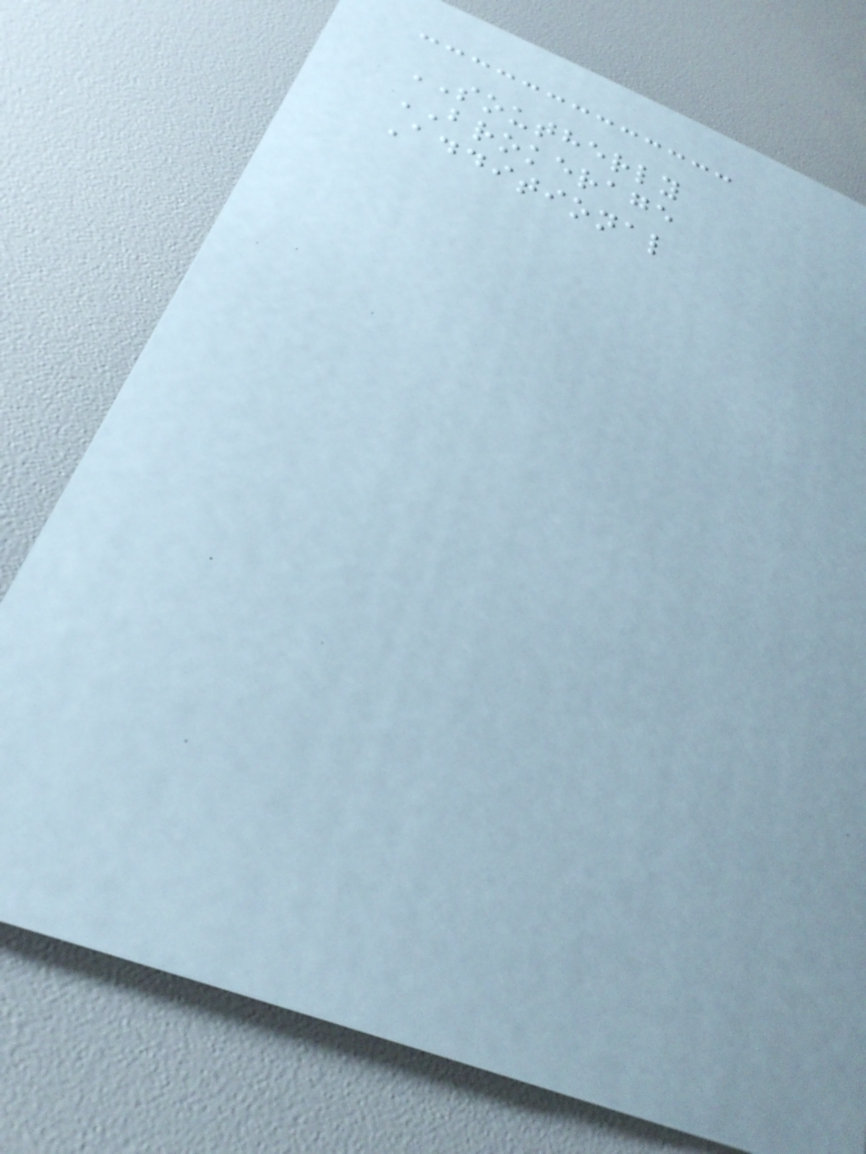SOUTHERLY
BROKERAGE
Additional
